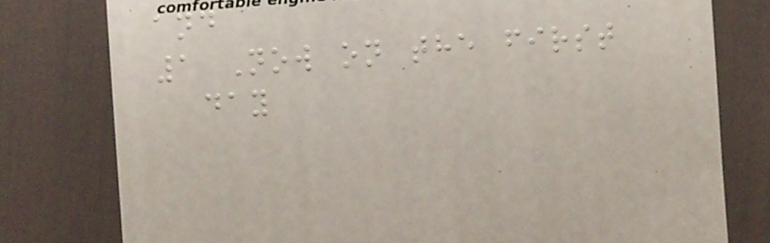and
1 Now on the first
day
